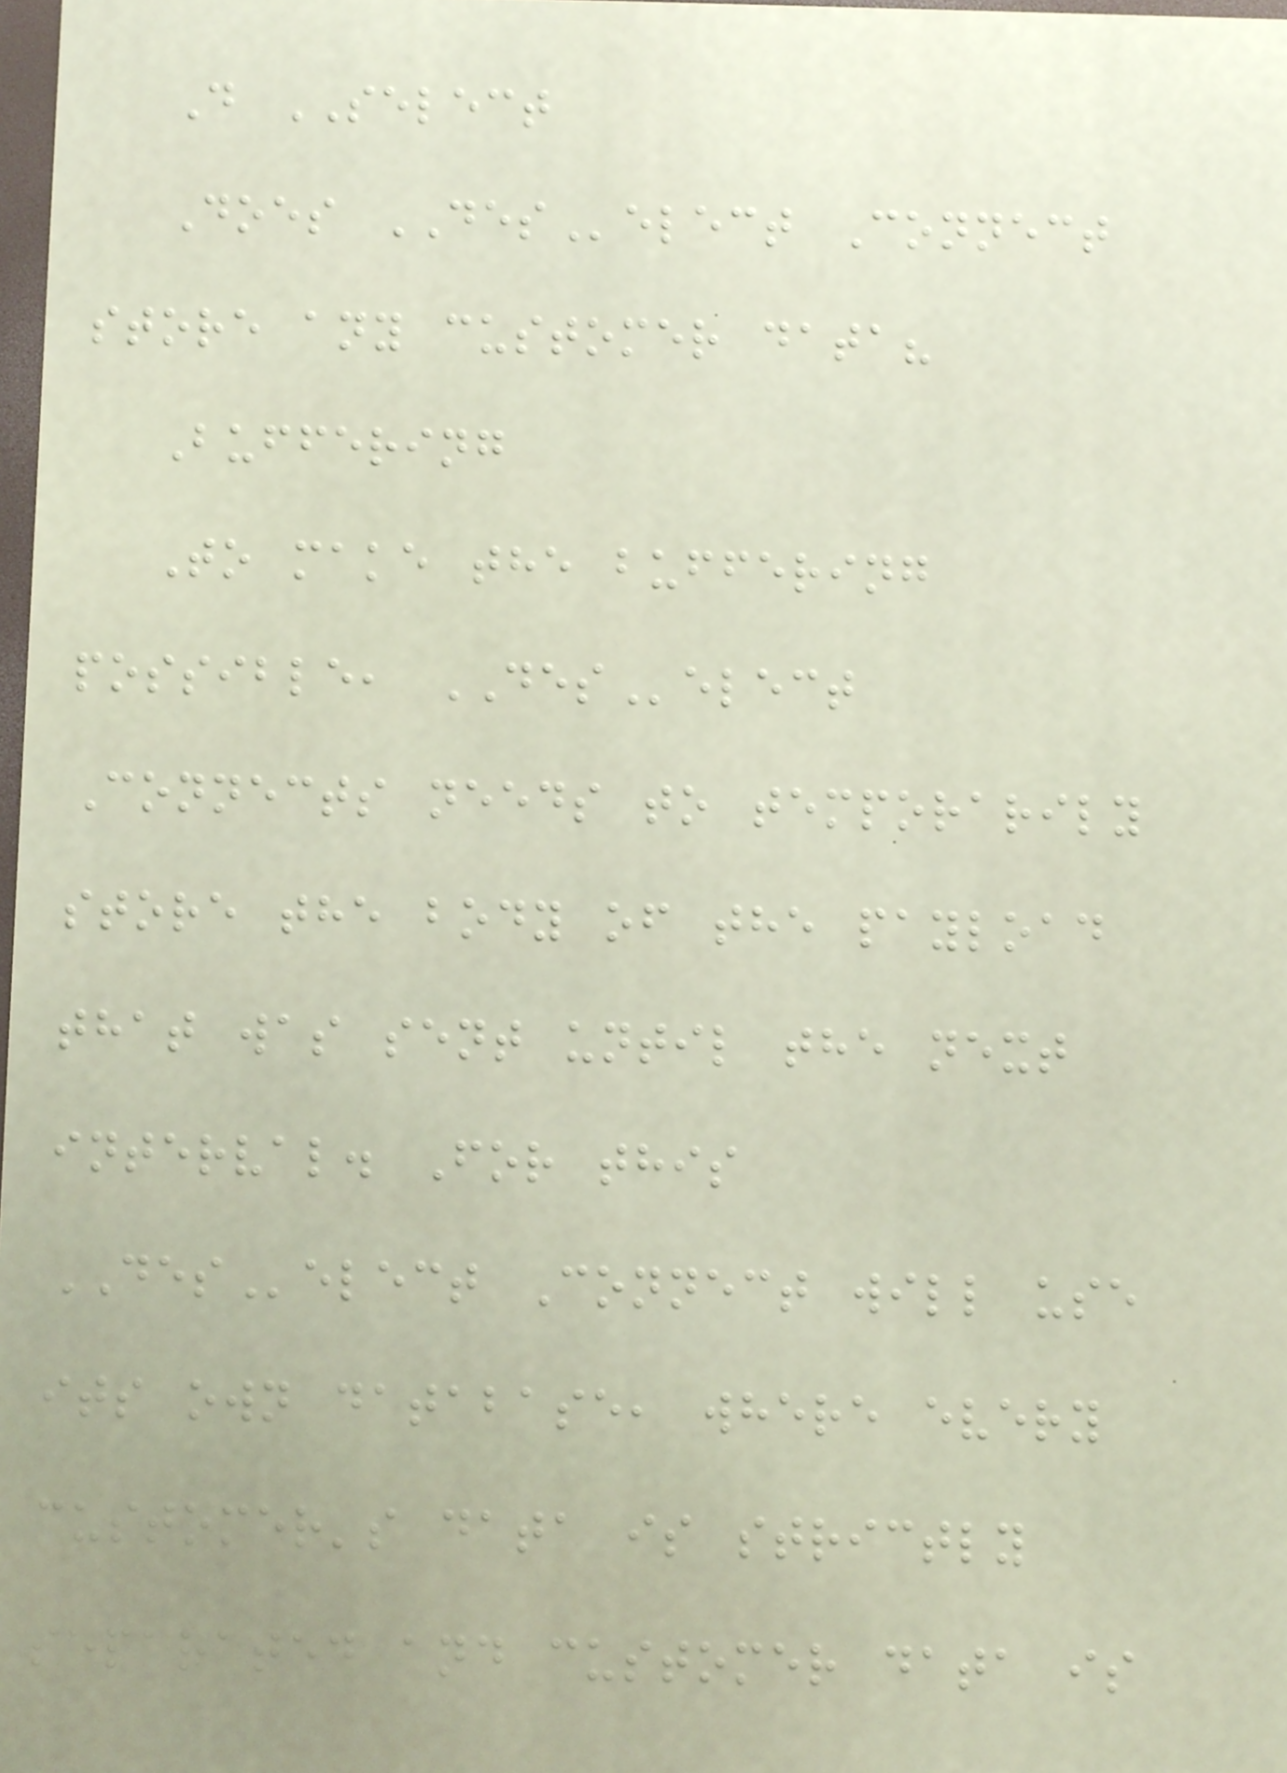D SELECT
Does DESelect Connect
store any customer data?
Buffering
To make the buffering
possible, DESelect
Connects needs to temporarily
store the body of the payload
that was sent until the next
interval. For this
DESelect Connect will use
its own database, where every
customer's data is strictly
separated and customer data is
